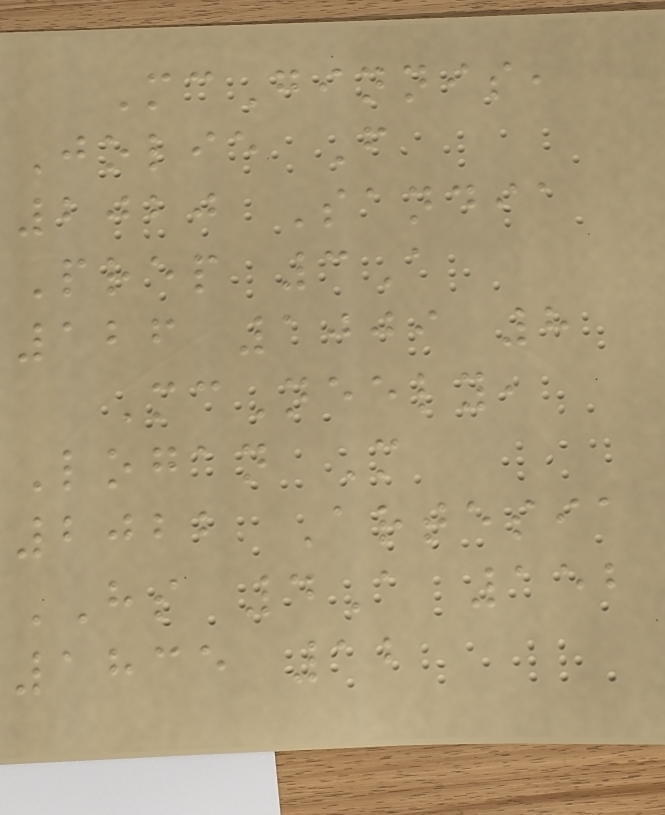McGinnis,
Jolie F
2020 Sandia
Prep 3A
126 1009 8
McNeely,
Logan M
2022 Artesia
HS 4A 152
1835 12
